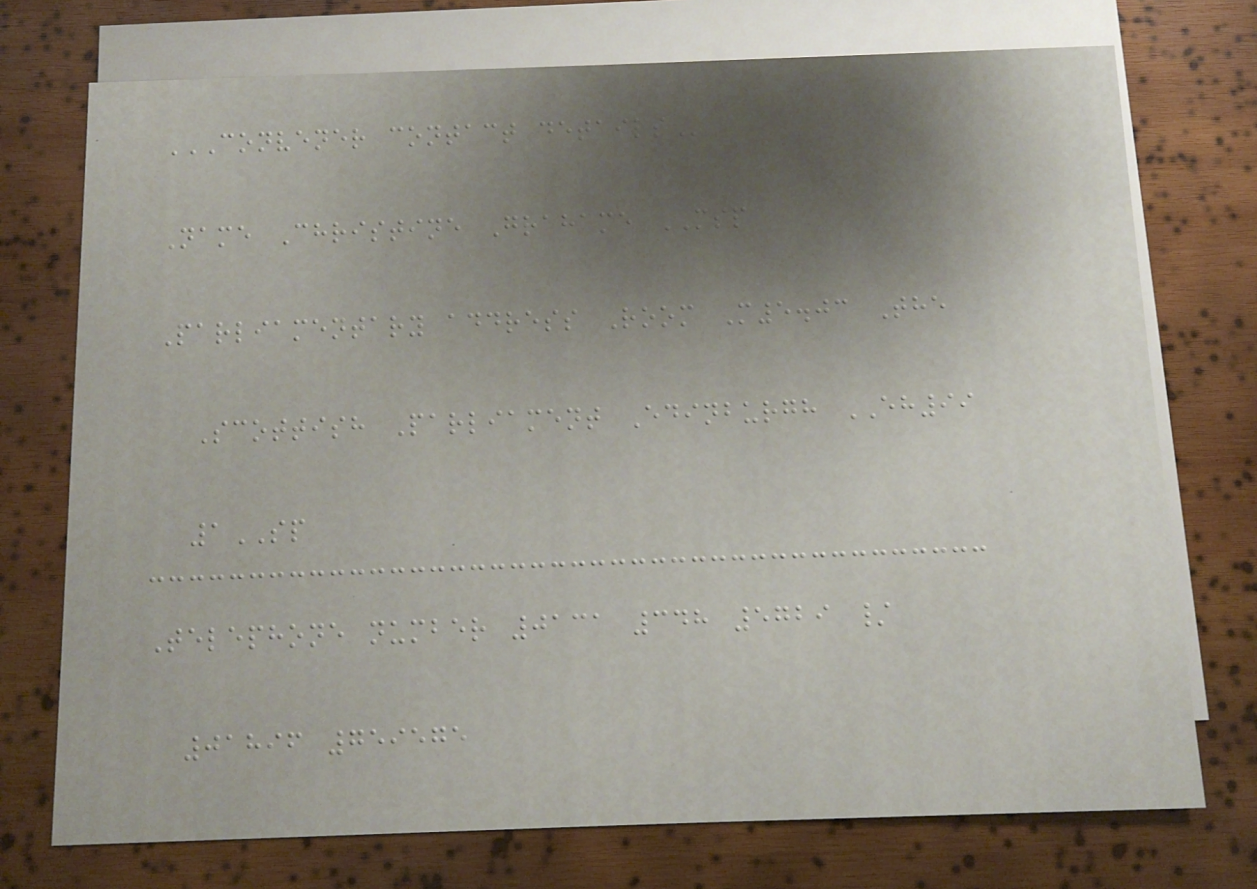CONVENER CONTACT DETAILS
Name Christine Grahame MSP
Parliamentary address Room M5.03 The
Scottish Parliament Edinburgh EH99
1SP
Telephone number 0131 348 5729 /
01896 759575
